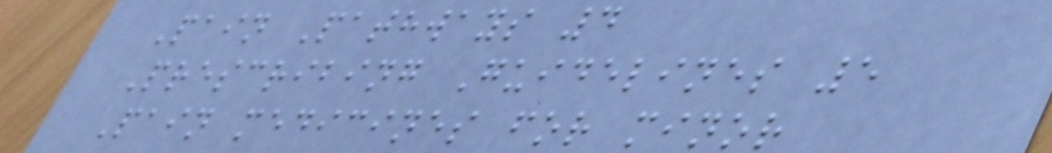Pain Pathways 4
Prescribing Guidelines 5
Pain medicines for minor
